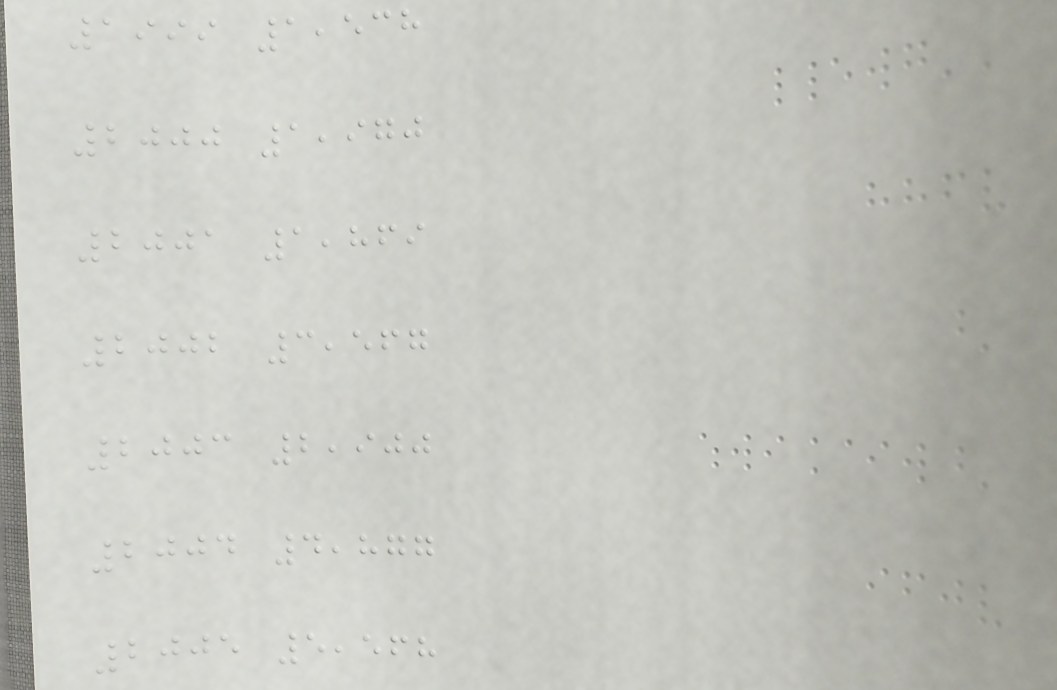1999 1,538
2000 1,970
2001 1,869
2002 3,567
2003 2,900
2004 4,877
2005 5,568
